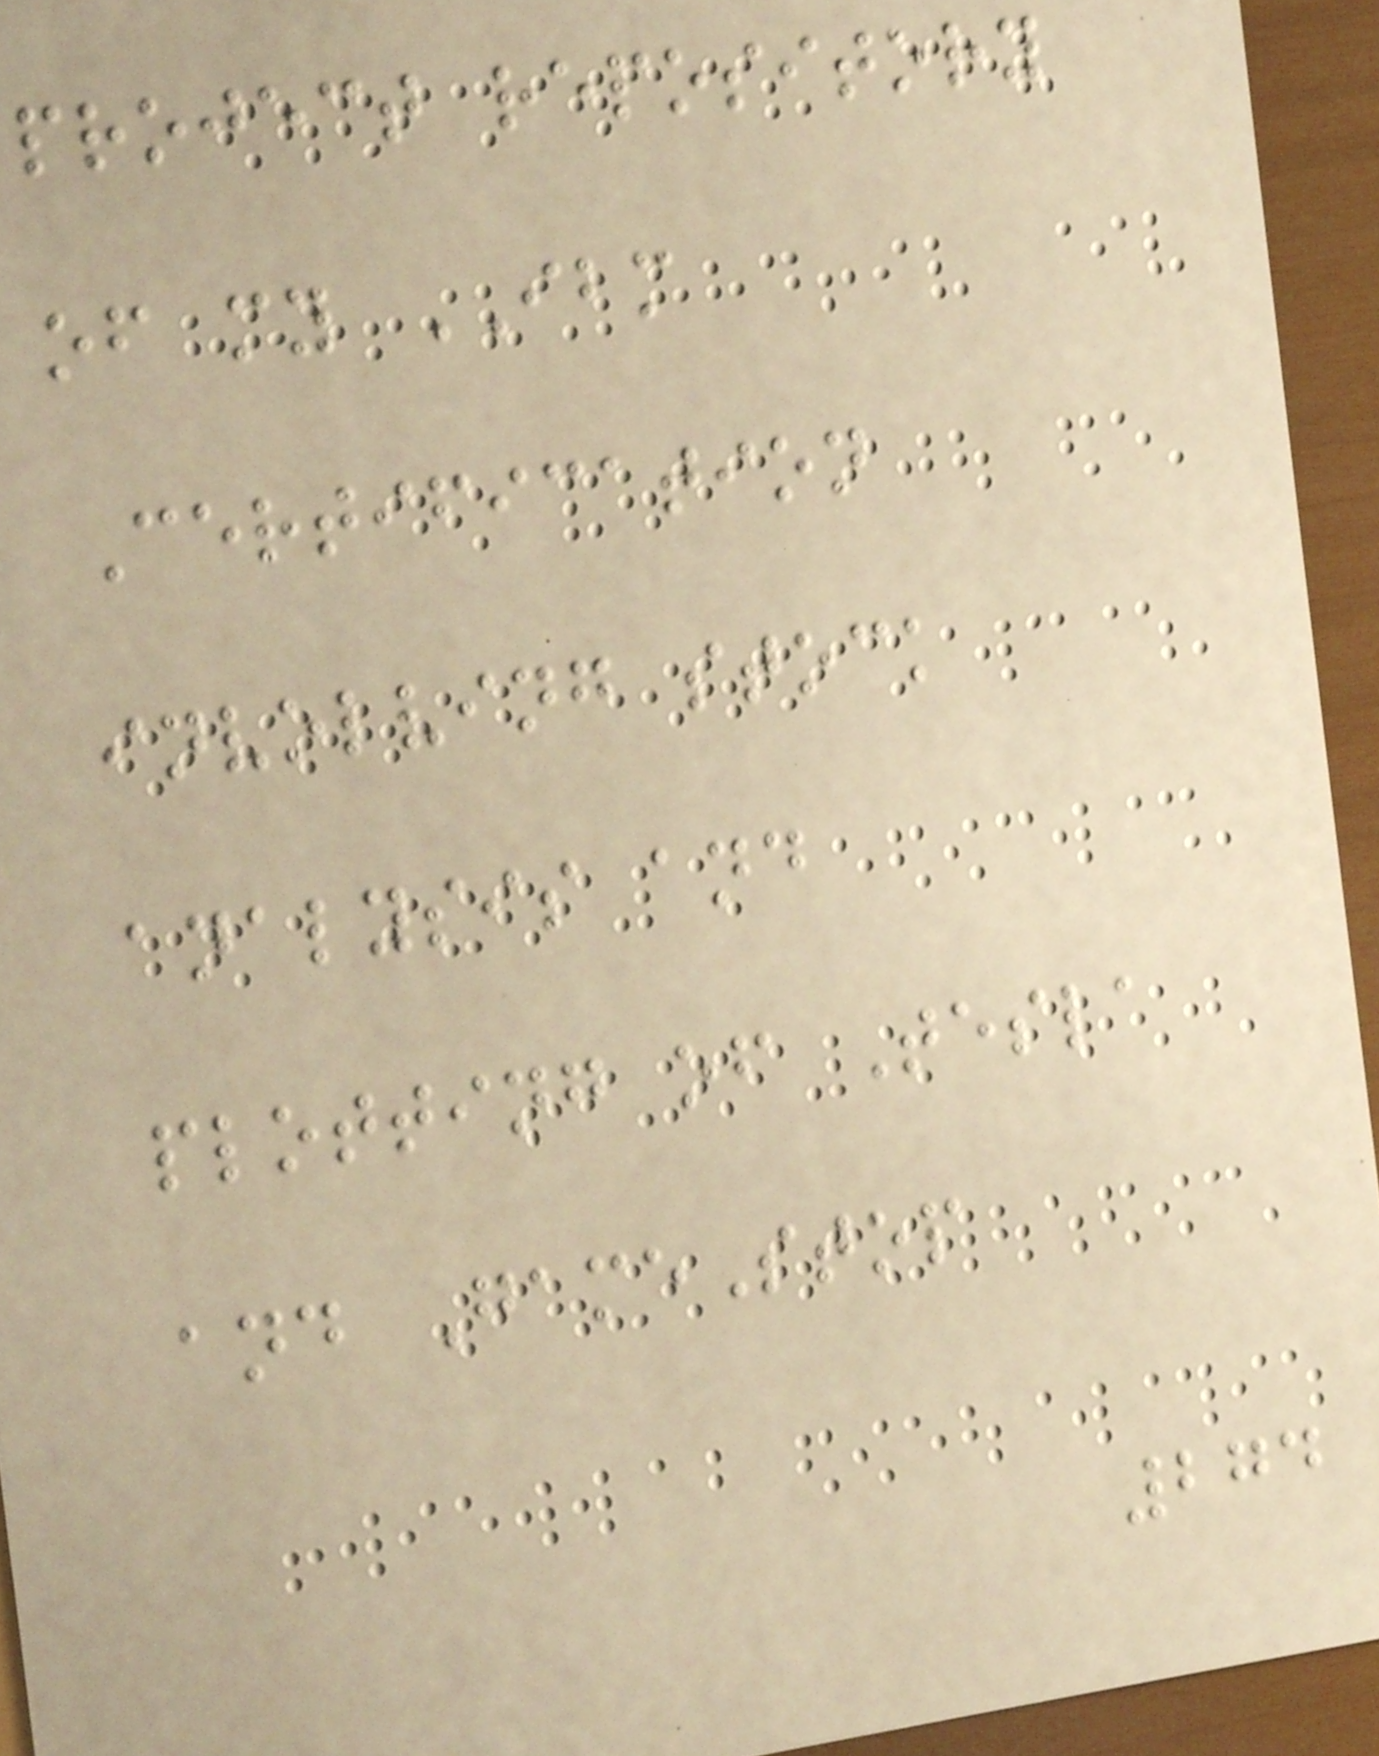project repository
of my IBM
Certification
involving stock
analysis and
plotting of Tesla
and GameStop
274
